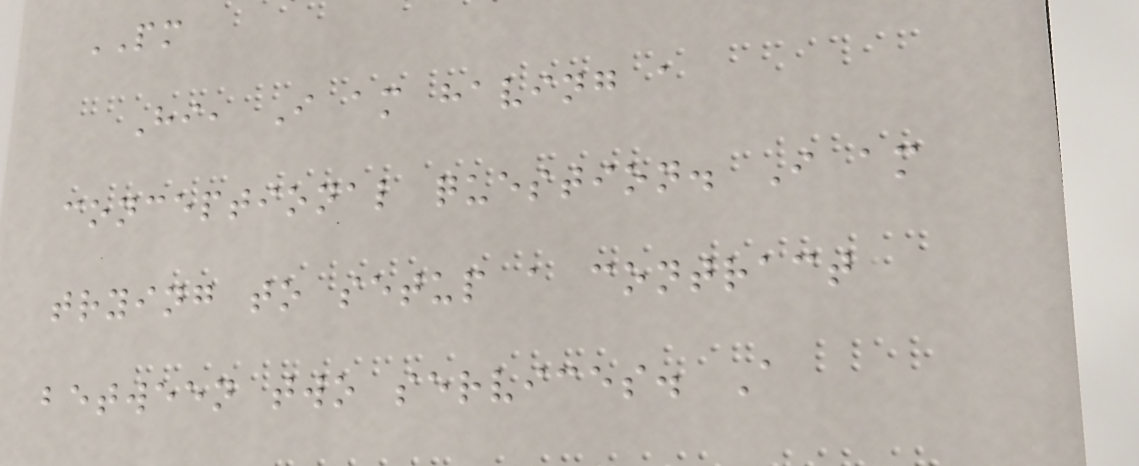PM
Hi, I am having a
conceptional question. I am
trying to setup a contract
between two services. A
